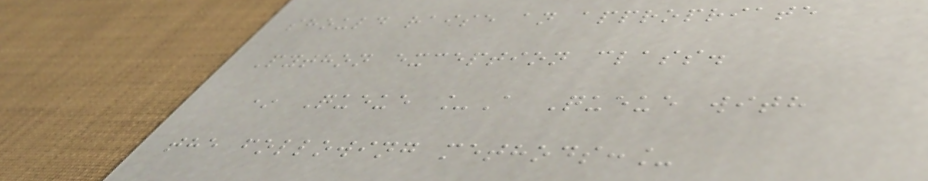should raise an appropriate
Python exception class.
* Queue _A Queue with
the following methods:_
